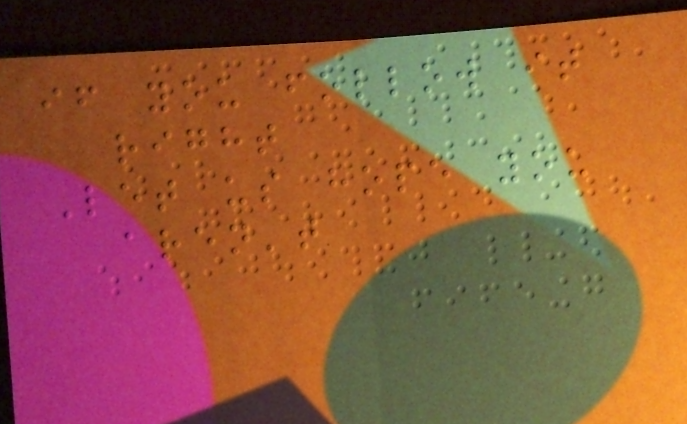if you follow it
right
Let us hope you
aren't
